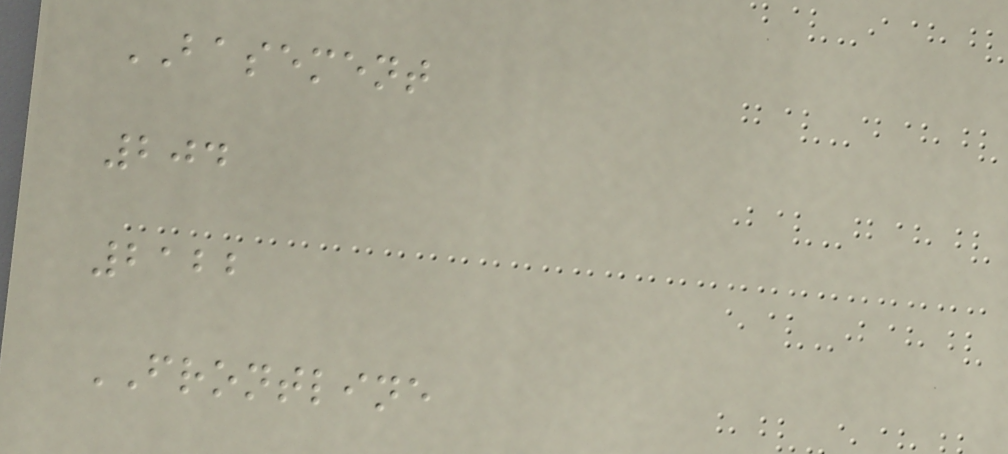BASEMENT
204
2122
FRONTLINE
